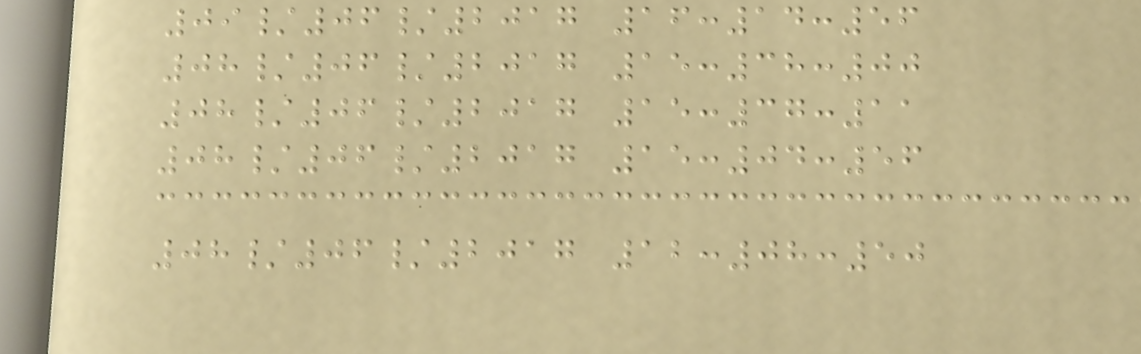09/06/2017 16:14:56
08/06/2017 15:38:00
08/06/2017 15:37:11
08/06/2017 15:04:56
08/06/2017 12:08:50
